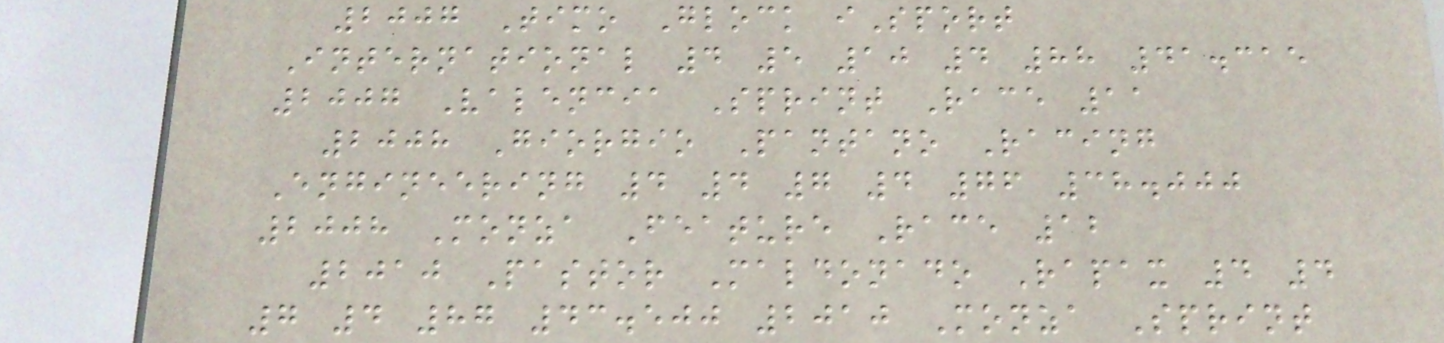2007 Timo Glock iSport
International 4 5 10 4 88 41.315
2007 Valencia Sprint Race 11
2008 Giorgio Pantano Racing
Engineering 4 4 7 4 76 38.000
2008 Monza Feature Race 12
2010 Pastor Maldonado Rapax 4 4
7 4 87 43.500 2010 Monza Sprint
